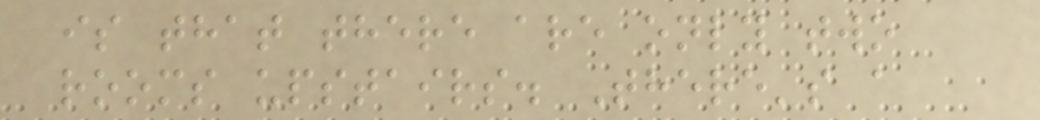is that there are only two
rooms upstairs. There's a
